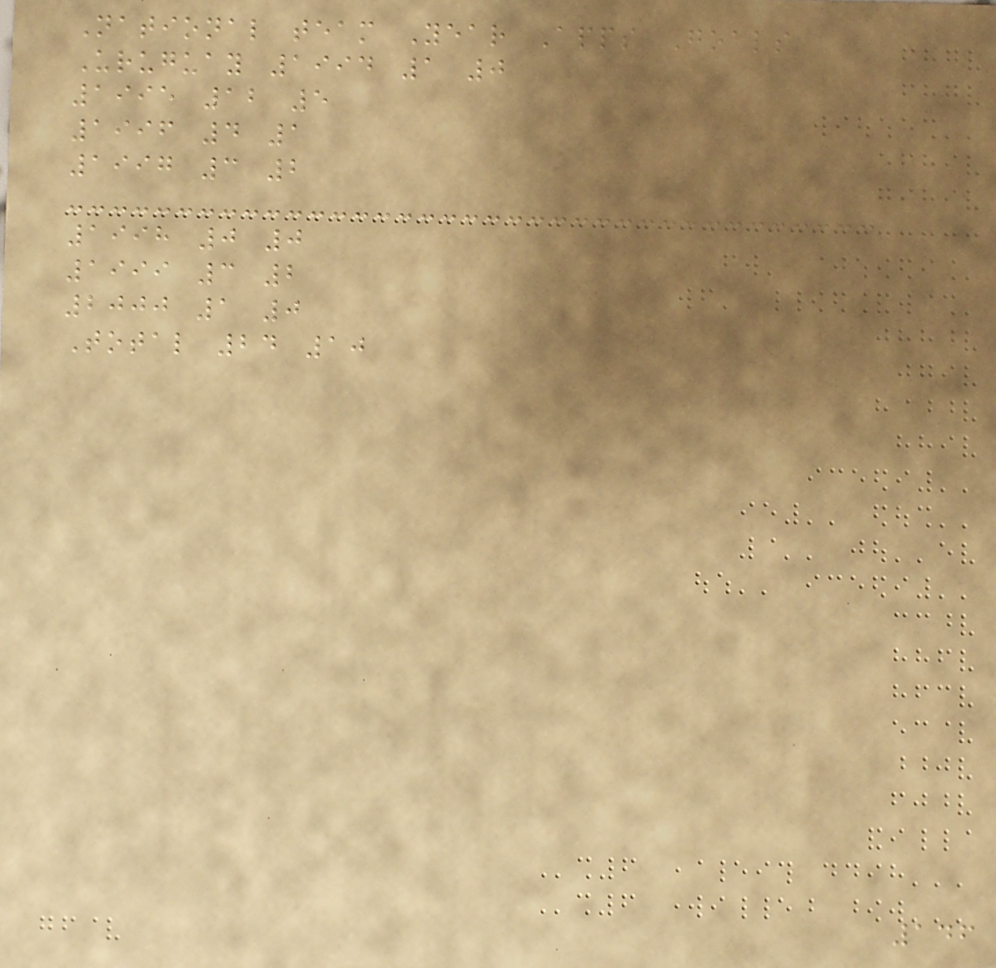National team Year Apps Goals
Uruguay 1994 1 0
1995 12 5
1996 4 1
1997 3 2
1998 0 0
1999 3 2
2000 1 0
Total 24 10
146
